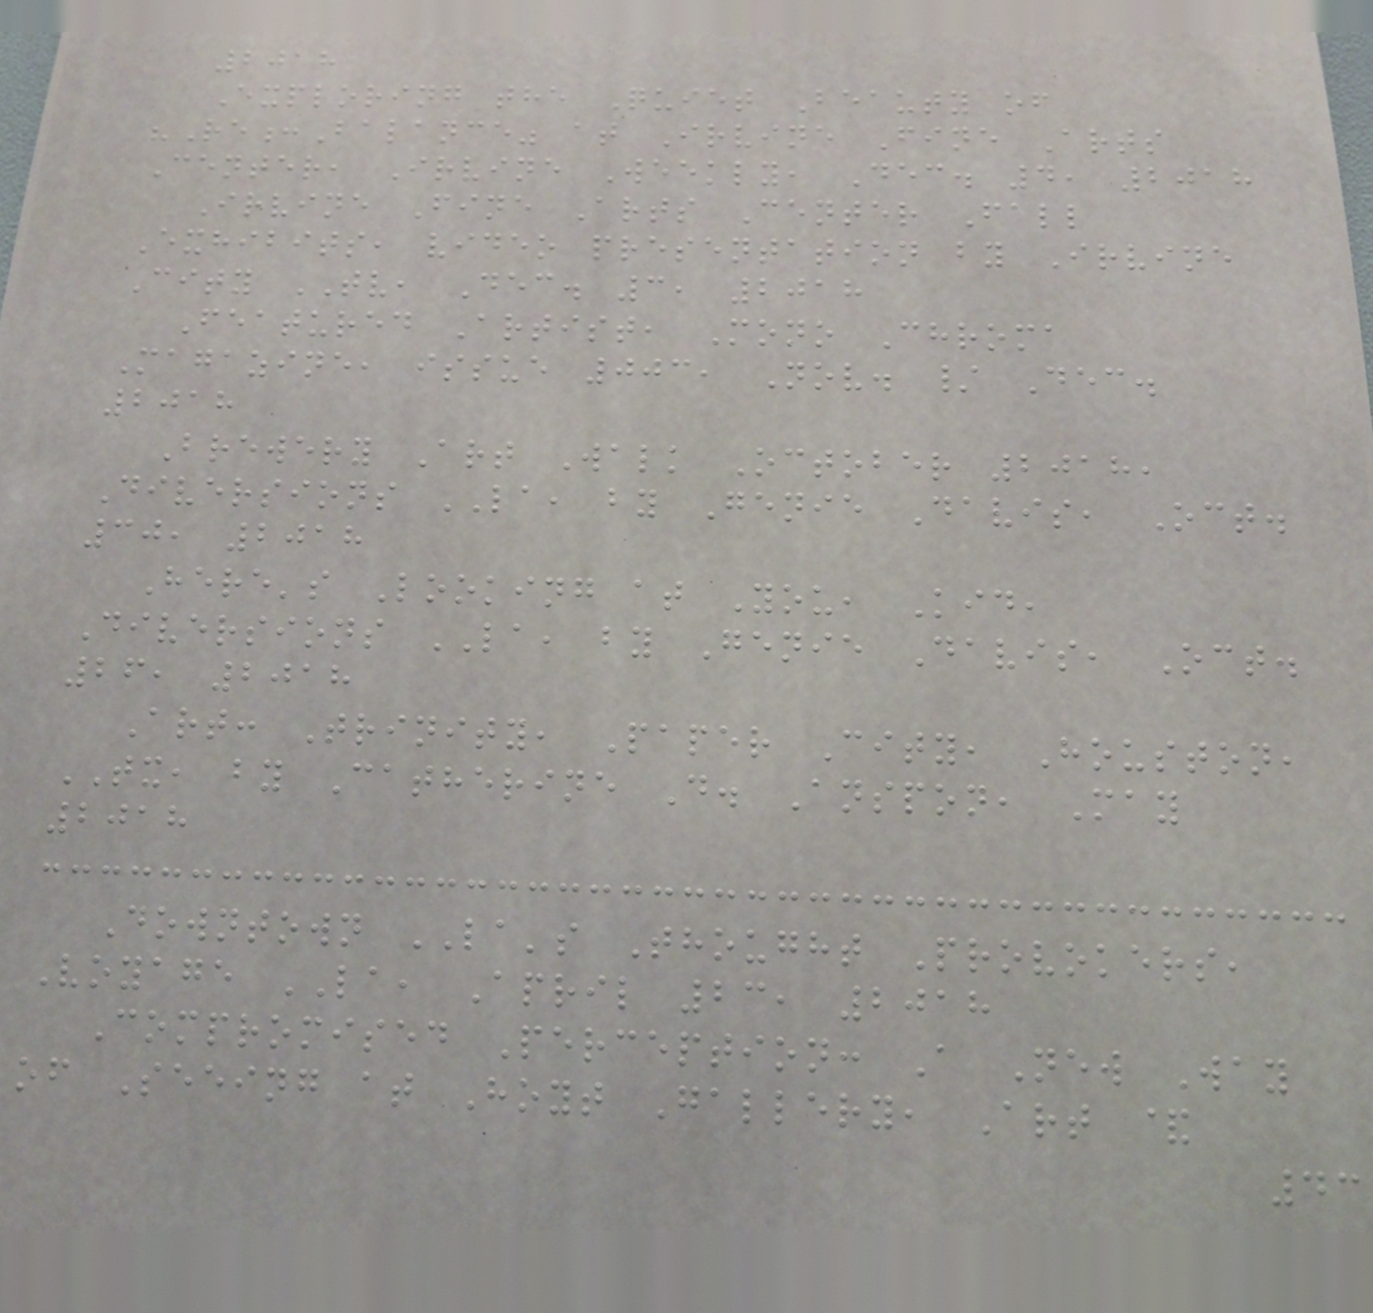2018
Exploring the Quiet Beauty of
"Re:Balance" at Irvine Fine Arts
Center, Irvine Weekly, Dec. 4, 2018
Irvine Fine Arts Center Fall
Exhibits, video presentation by Irvine
City TV, Dec. 3, 2018
Featured Artist, Mono Chroma
Magazine, issue 003, Nov. / Dec.
2018
Brewery Art Walk October 2018,
Diversions LA, by Genie Davis, Oct.
30, 2018
Here's Looking at You, Kid,
Diversions LA, by Genie Davis, Oct.
26, 2018
Art: Trinity, Paper City, Houston,
TX, by Catherine D. Anspon, May
2018
Downtown LA's Thought Provokers,
Voyage LA, April 23, 2018
Compromised Perception: A New Way
of Seeing at Hoyt Gallery, Art &
43
